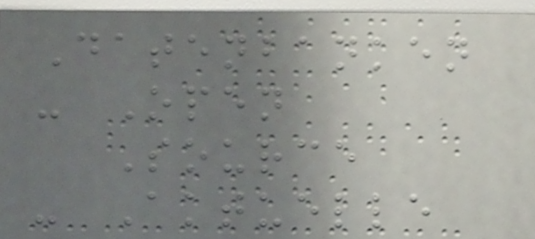Datenbanken
- Open
Source
- Aktuelle
